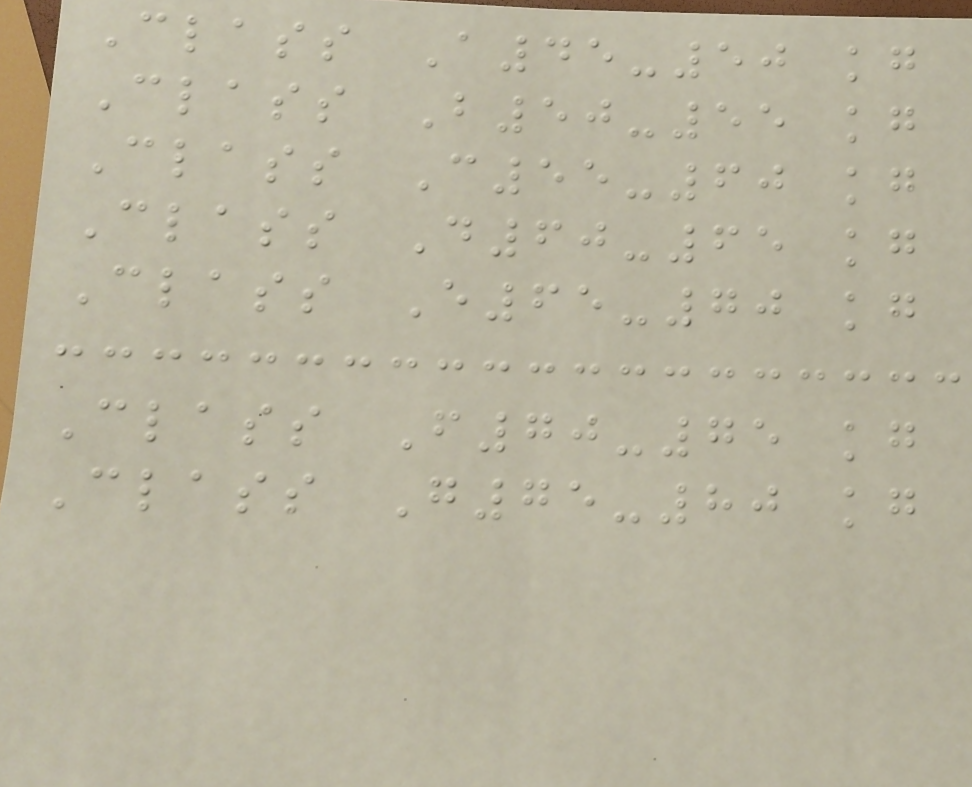Class A45-50 kg
Class B50-55 kg
Class C55-60 kg
Class D60-65 kg
Class E65-70 kg
Class F70-75 kg
Class G75-80 kg
